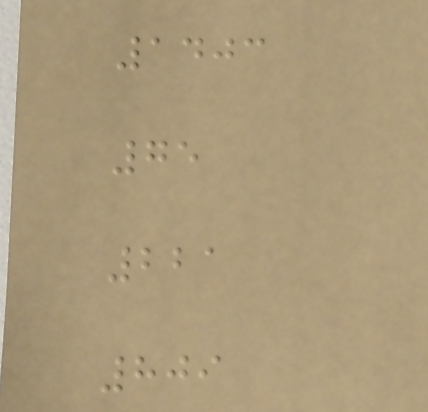1403
75
221
809
